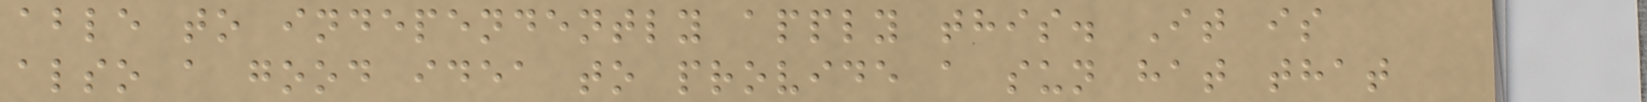able to independently apply this. It is
also a good idea to provide a sun hat that
